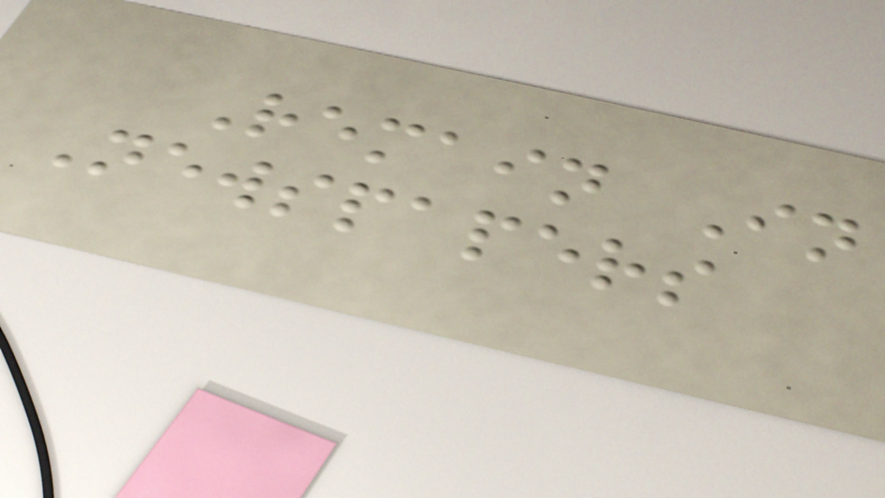Remain In
Newspapers
